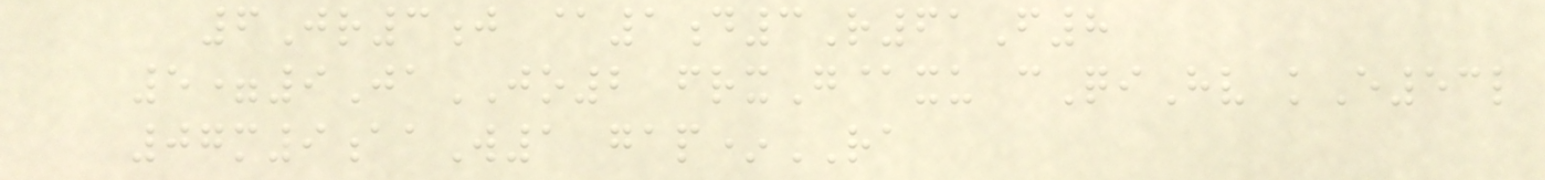6Jr3j @1d3R61F8
5=9JaJO2 frxG@xu cQiHv kE53l
07m9aaW1 gap*RA
